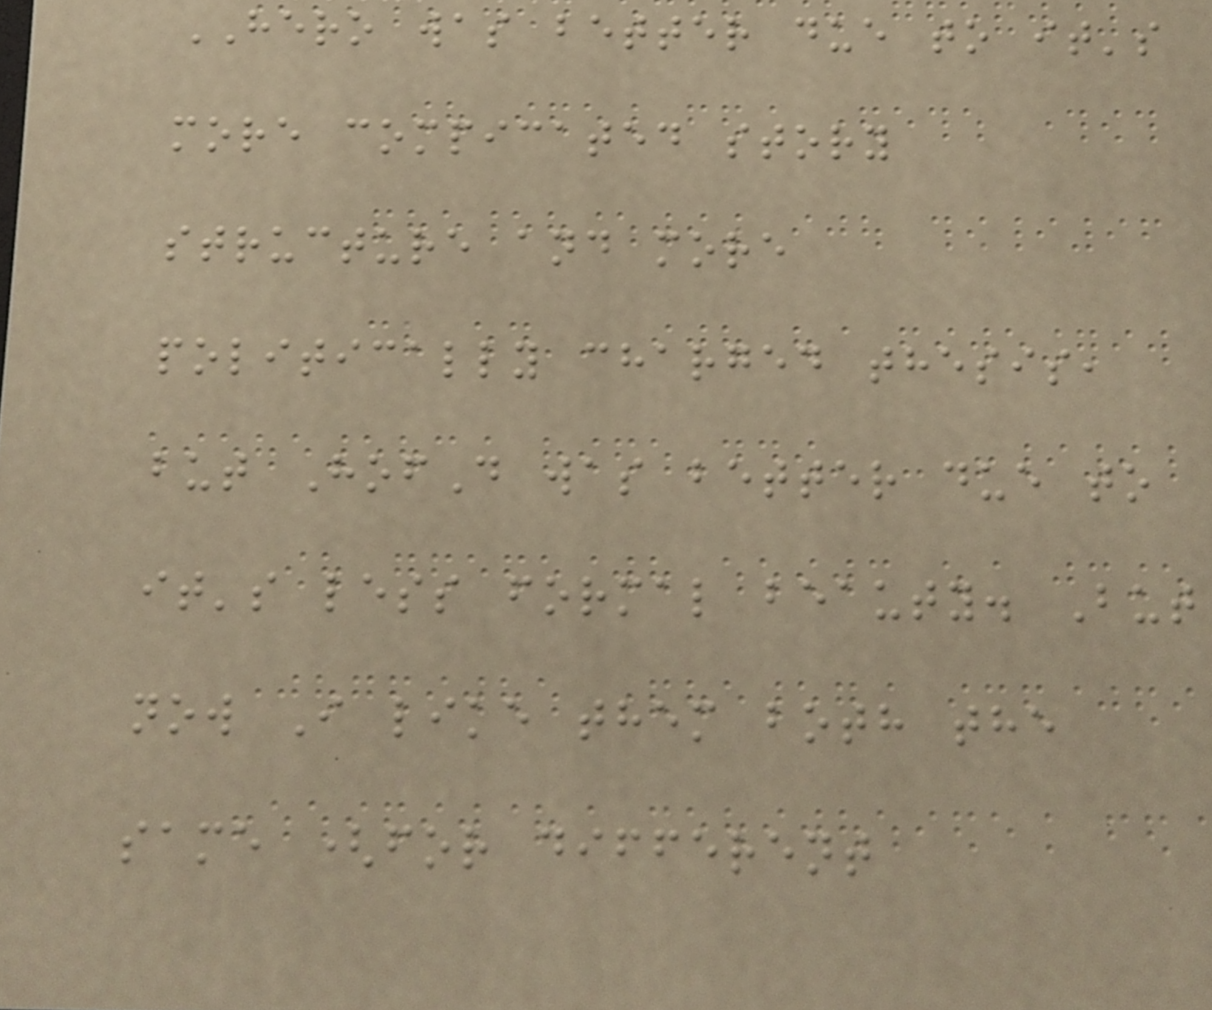HERO was better due to it's
more compicated story
structure and more
politically charged thesis,
but HofD was better due to
it's less formal beauty. But
now I like them both the
same (for different
